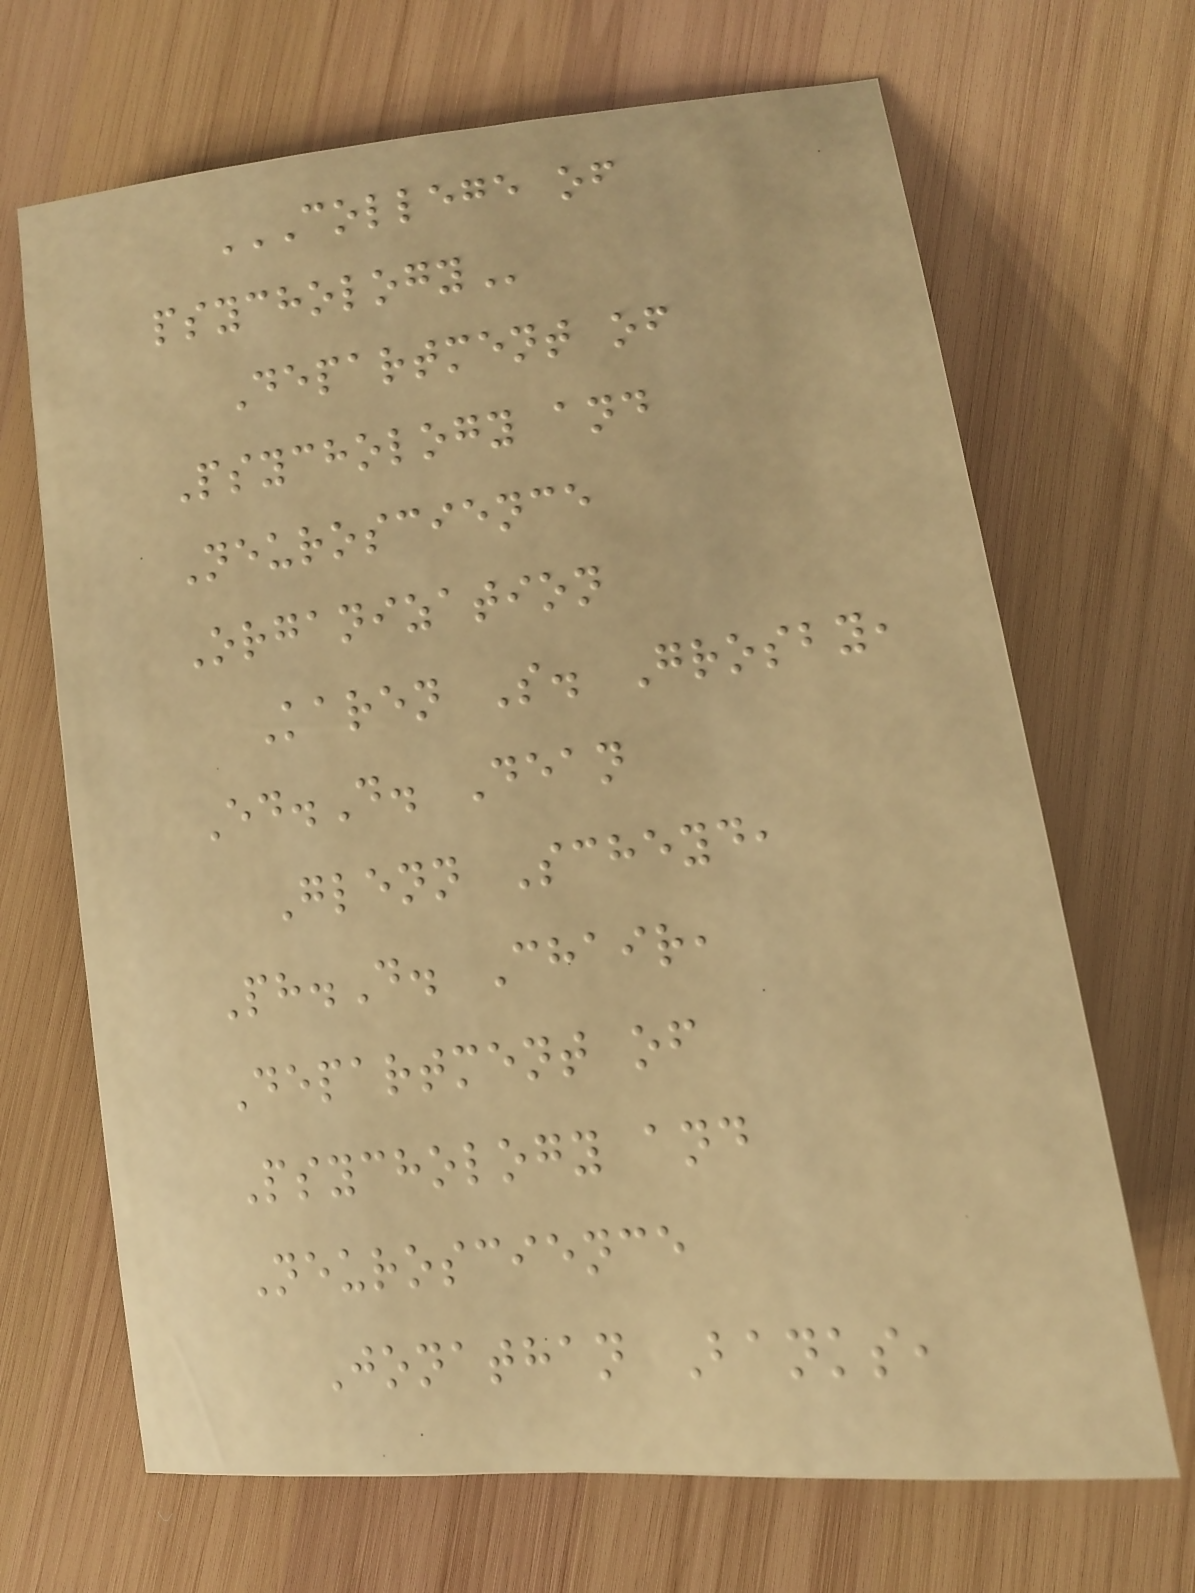COLLEGE OF
PSYCHOLOGY
Department of
Psychology and
Neuroscience
Organization
Karen S. Grosby,
Ed.D. Dean
Glenn Scheyd,
Ph.D. Chair,
Department of
Psychology and
Neuroscience
Jonathan Banks,
